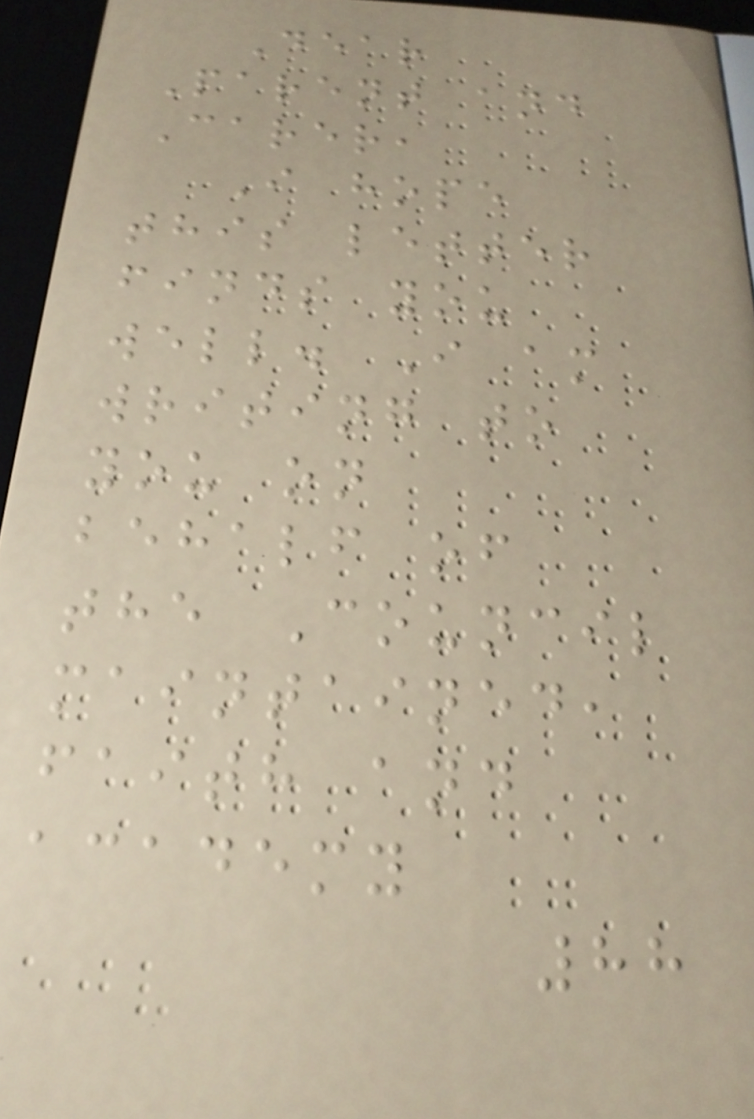Dear
Parent and
Carer,
I hope
this letter
finds you
well. I am
writing to
you on
behalf of
the Council
maintained,
faith and
academy
88
